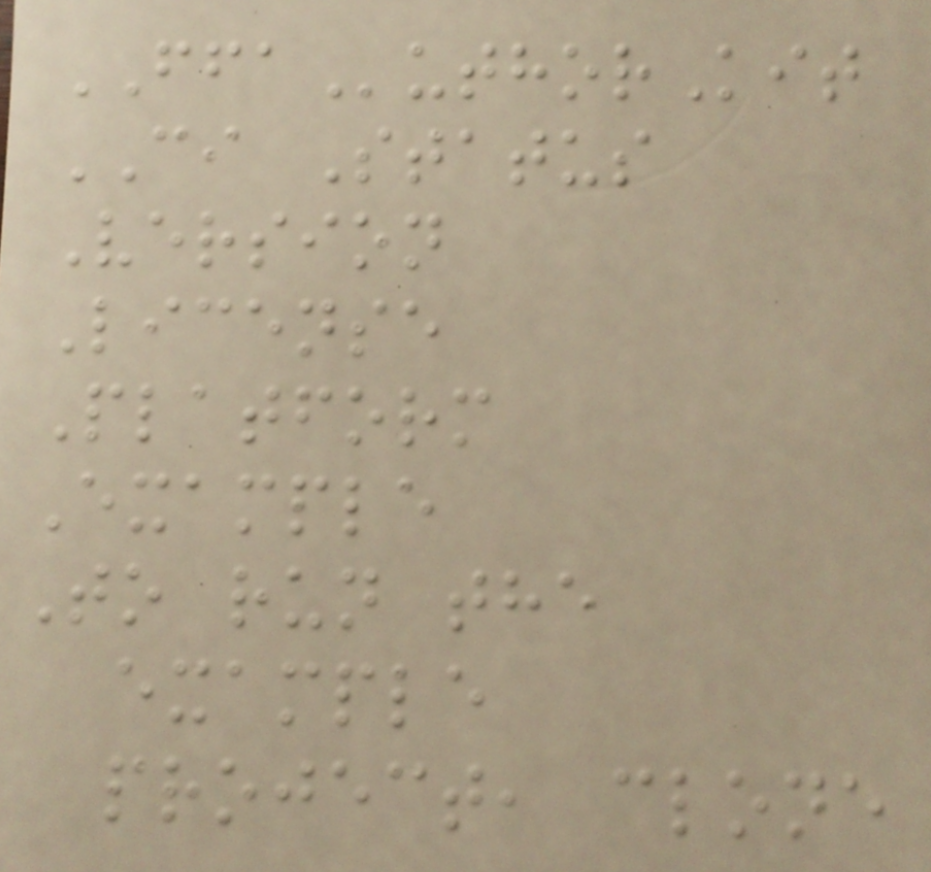FFAuthorKit
CI Status
Version
License
Platform
Example
To run the
example
project, clone
